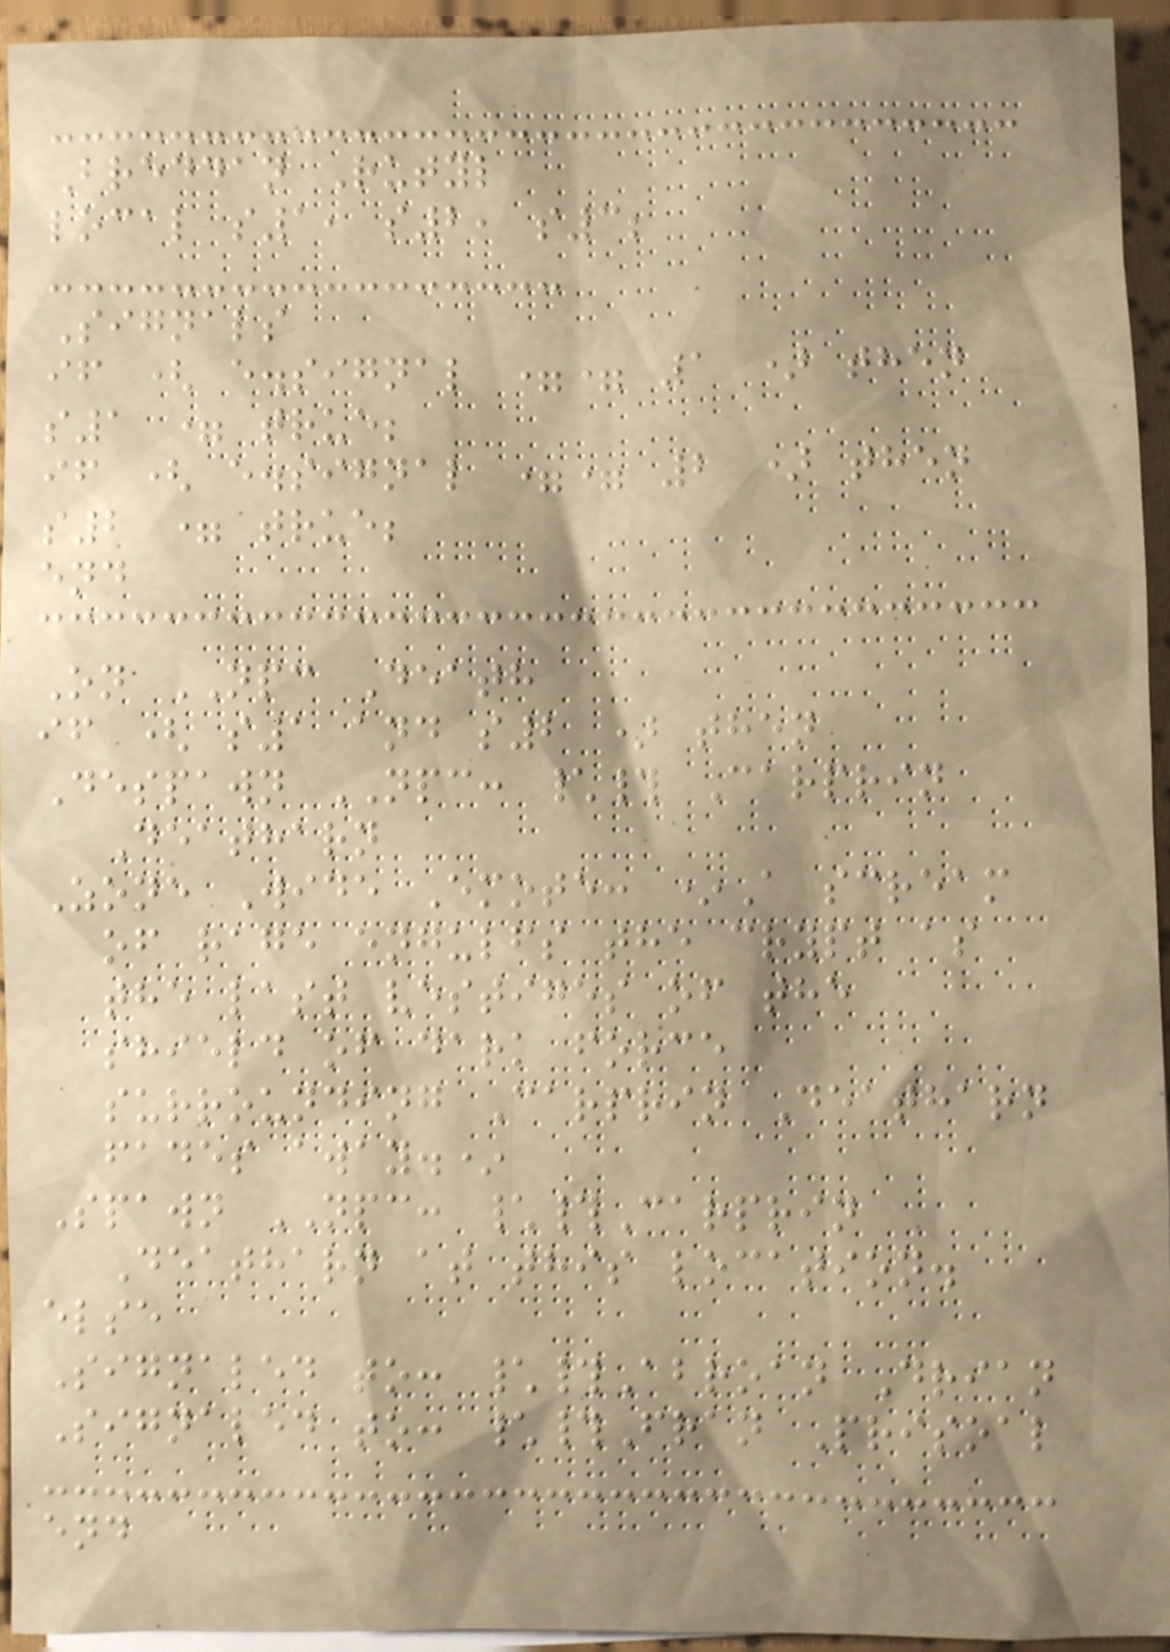Breddan Rutyl
local s1, s2, s3;
Signals
if ( e.signal == 1 ) then
s1 = true;
if ( e.signal == 2 ) then
s2 = true;
end
On NPC Death
if ( s1 and s2 ) then
Despawn NPC: \# Carprin
Deatharn
Zone Wide Emote: *A scream
of rage engulfs the crypt as
the last vestiges of the
shield of dark force
surrounding Carprin Deatharn
fades away.*
Spawn NPC: \#Carprin
Deatharn at this location.
else
Signaled to: \#Abroan Drian
Signaled to: \#Fran Prisoal
end
